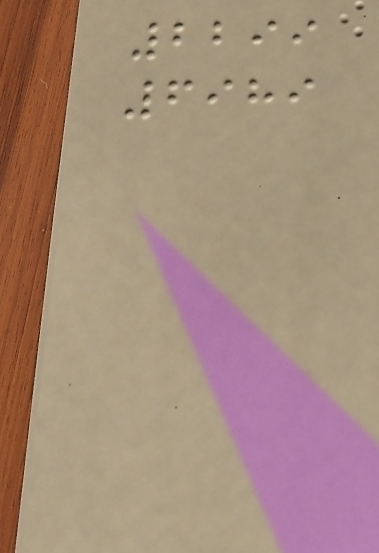2299
6989
